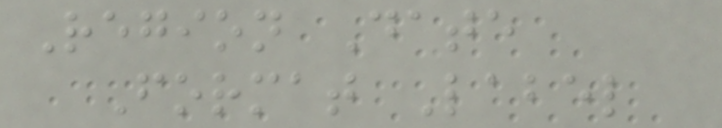Region Date
Format Label
